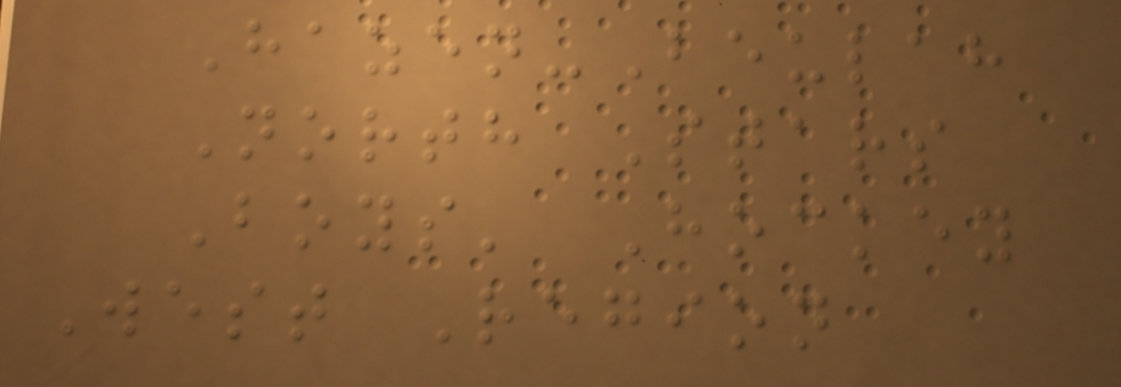Hazen-Beulah
North Stars
Boys' Hockey
West Region
